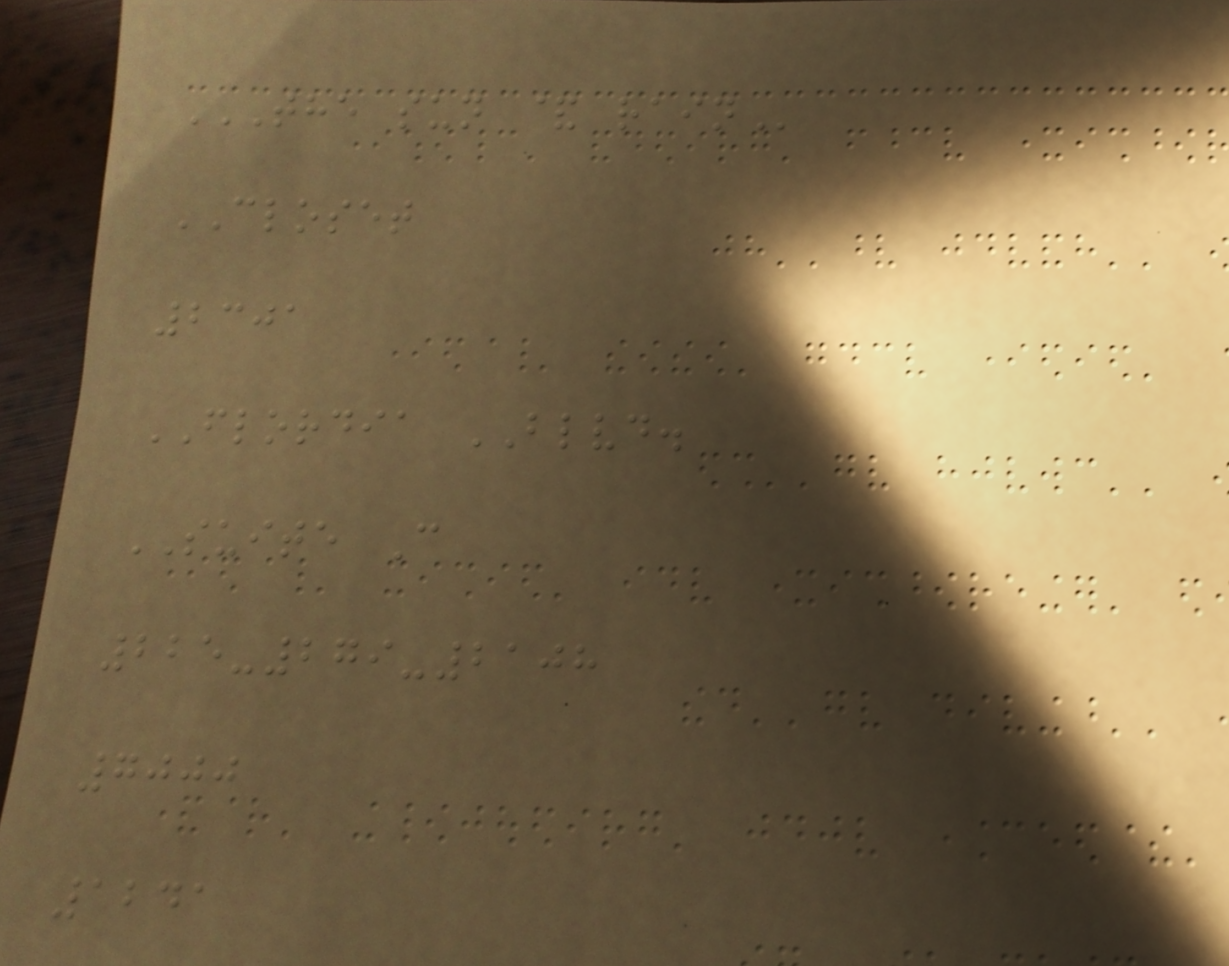THE SUN & RAIN
CLOSET
2301
FLORDIA BLVD.
SUITE C
225-279-2108
7000
1241
